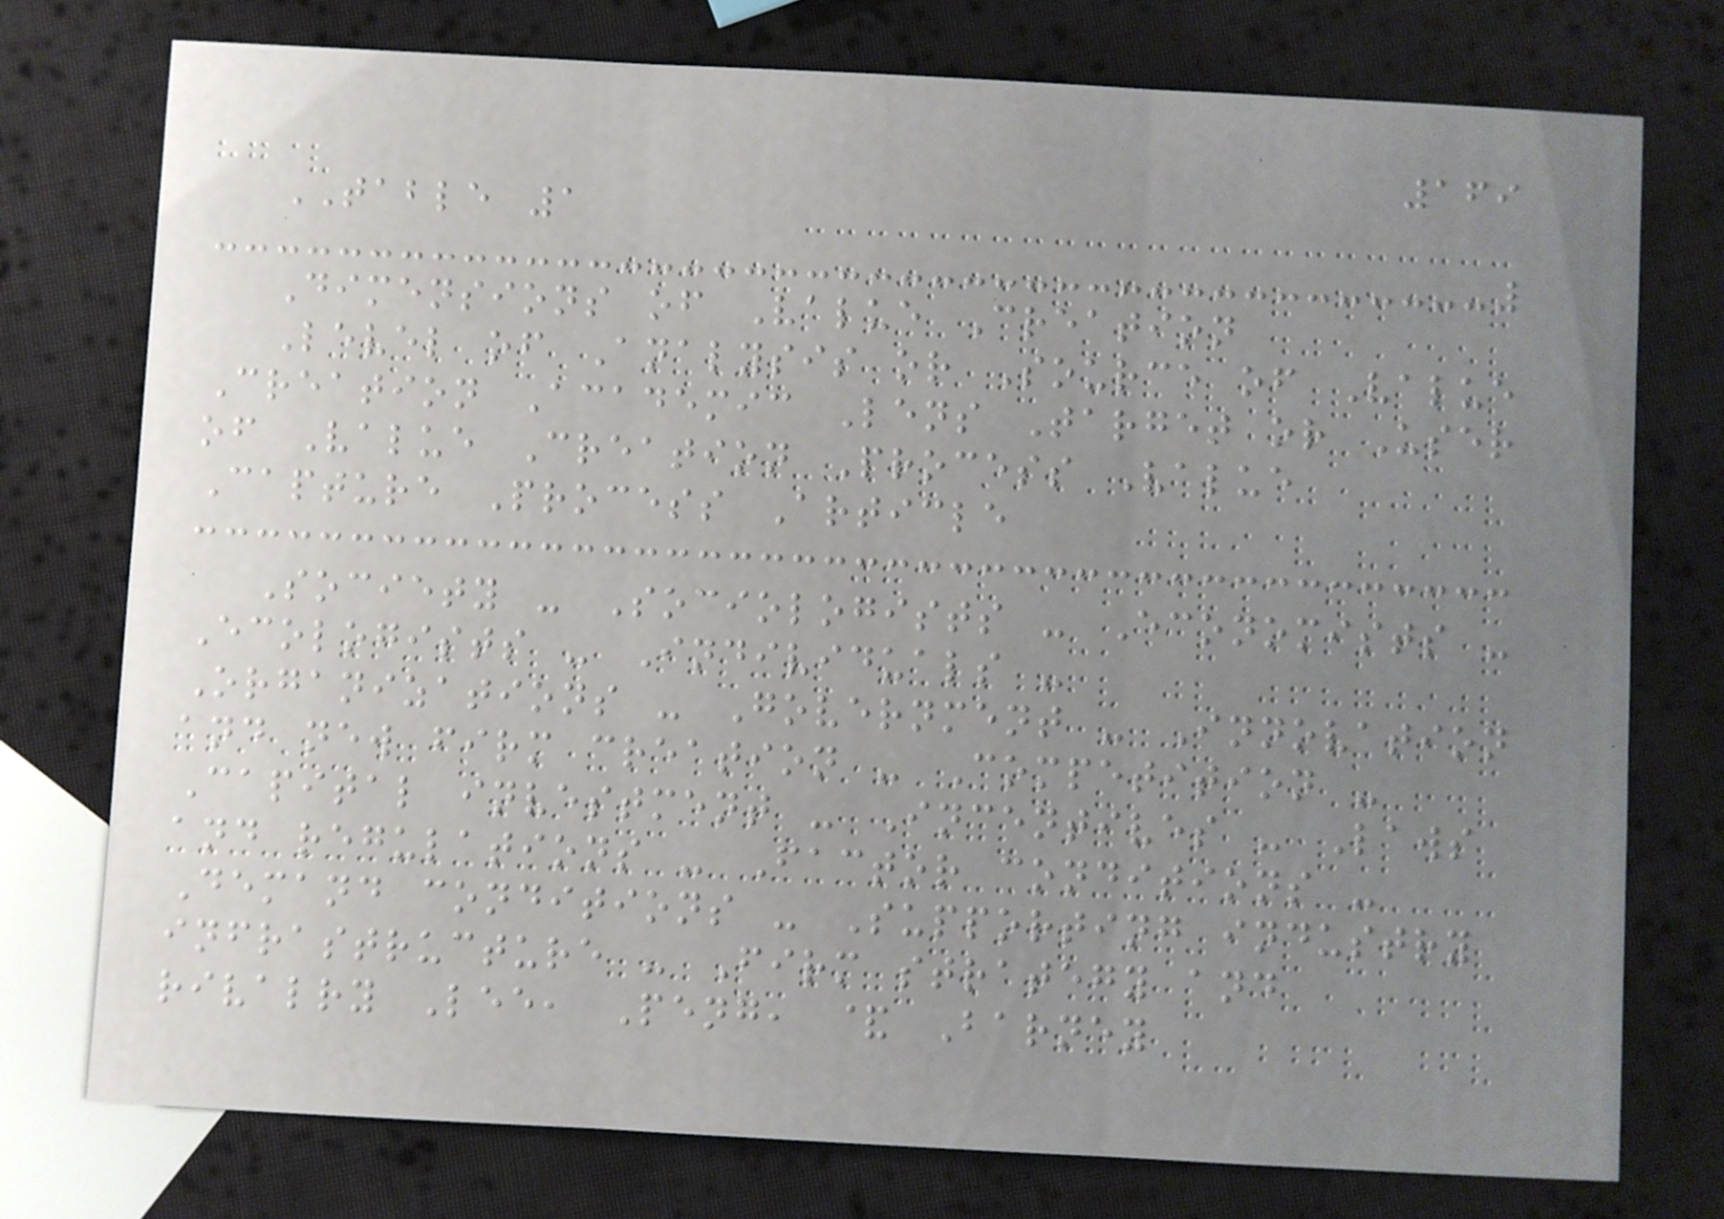169
TABLE 1
Dimensions of Value Creation
Level of Analysis or Source of Value
Creation Academic Lens Target or User
of Value Creation Process Value
Capture Process Article
Society - Sociologists - Economists -
Ecologists - Individuals -
Organizations - Government - Innovation
and new firm creation - Competition -
Capital investment - Incentives - Laws
and regulations - Factor conditions -
Demand conditions - Supporting industry
infrastructure - Firm strategy and
rivalry Lee, Peng, & Barney
